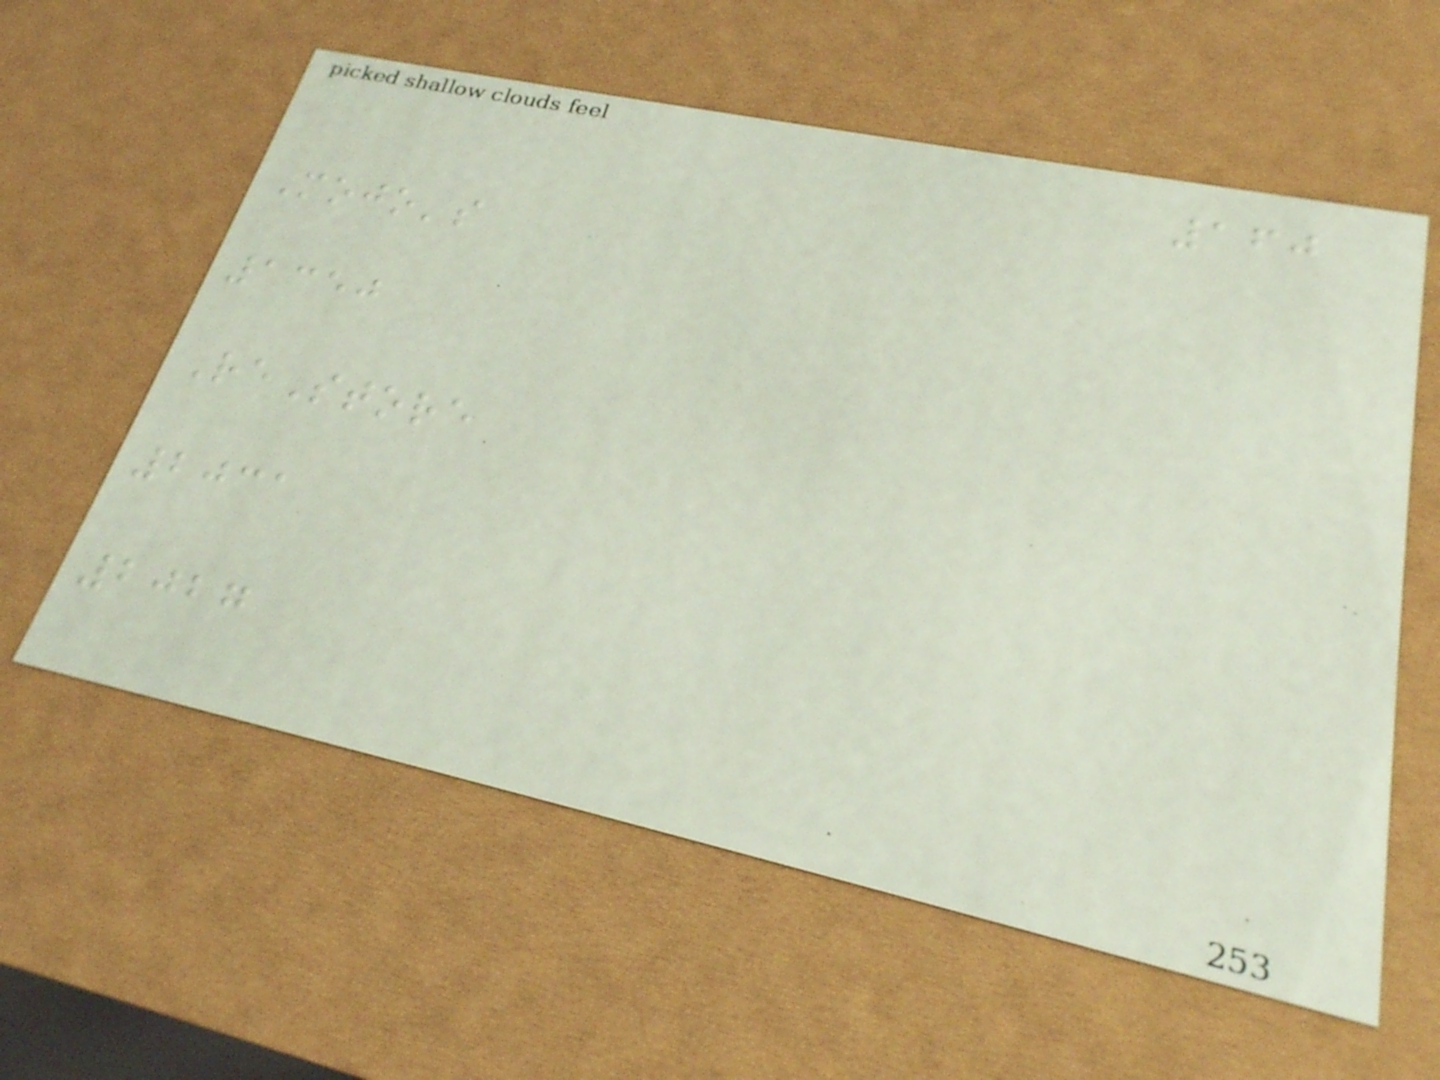160
Mojo's
1350
ReStore
2031
2027
